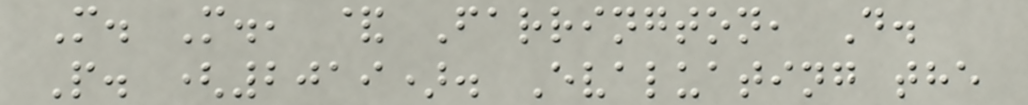M. M., & Farrington, D.
P. (2019). Evaluating the
